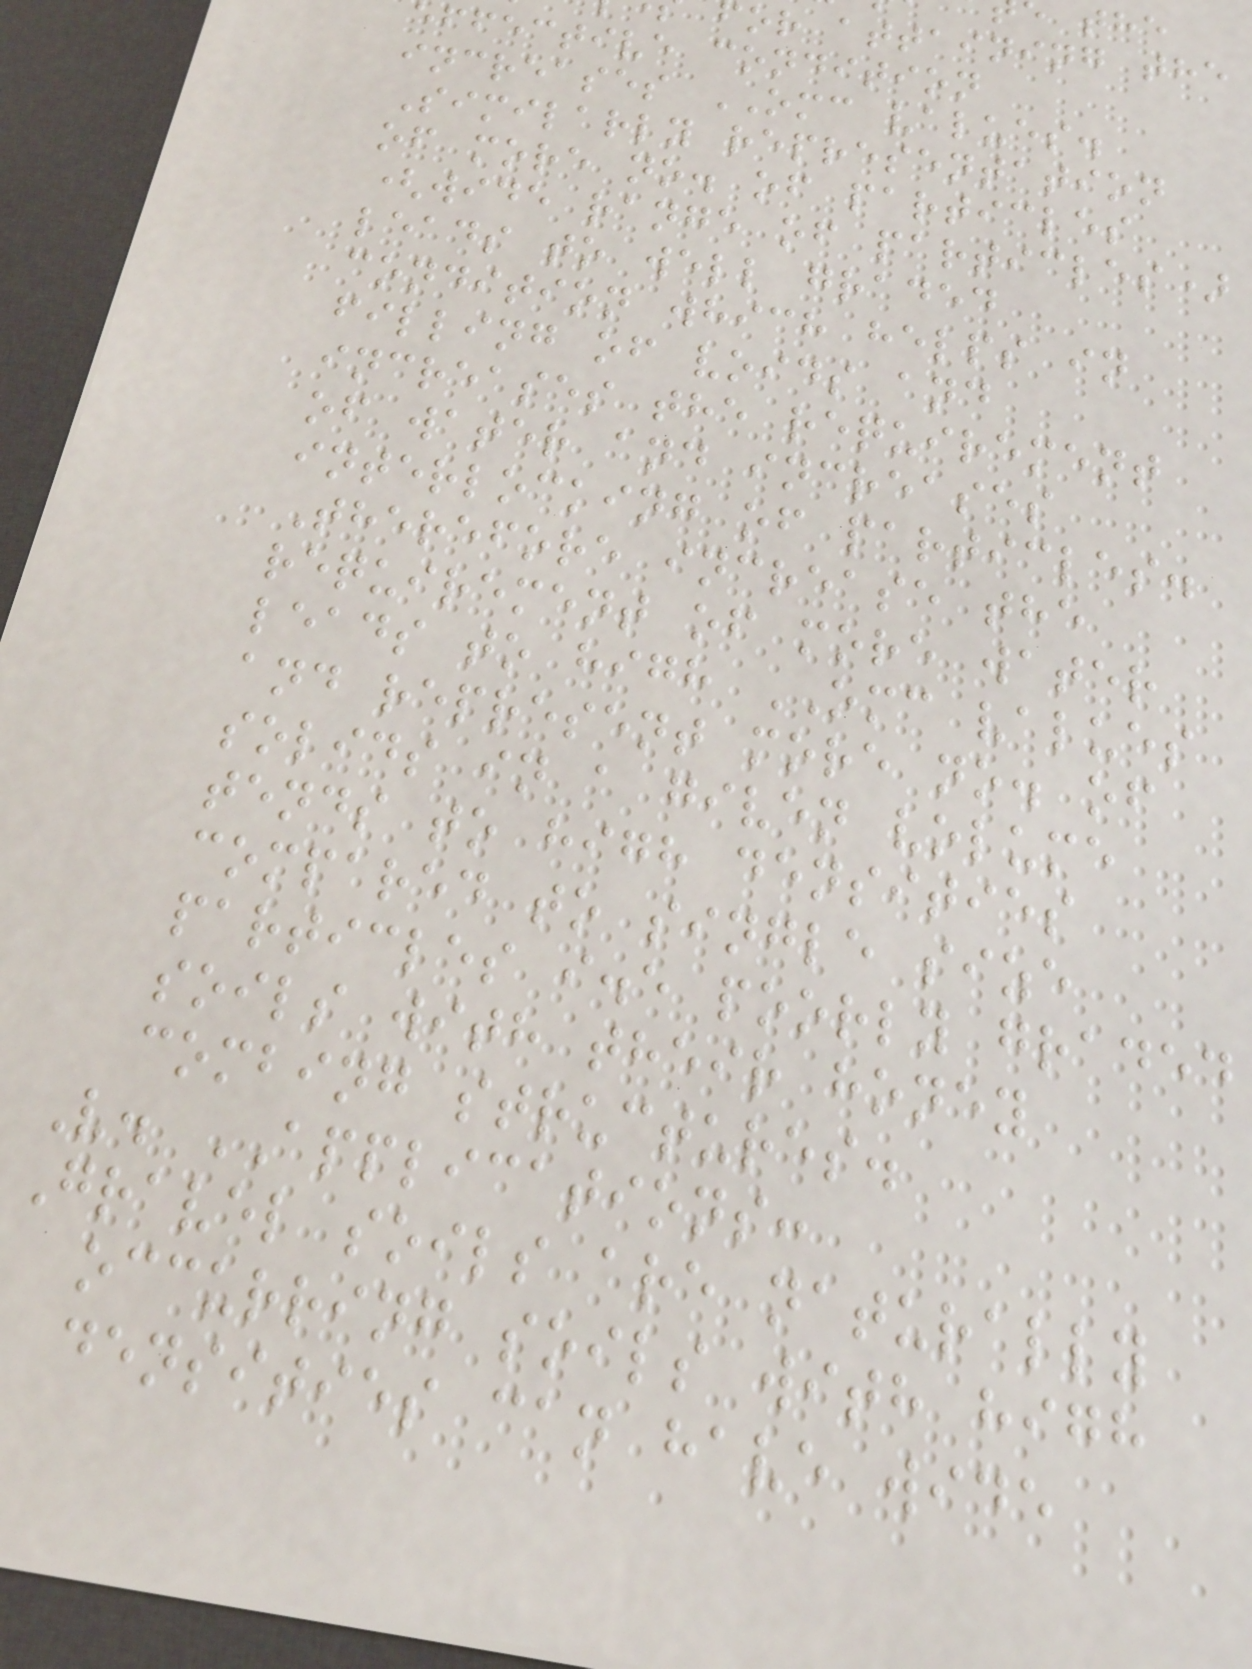for attaining the
effective condition
increases OMC values.
Similarly representation
of more no. of particles
(wide range of particles)
leads to well graded
condition which helps in
filling of voids and
increases the requirement
of water and increases
interlocking of particles.
Therefore increase the
requirement of more water
leads to high OMC values
and represent more no. of
solids in a given volume
tends to high densities
compared to single size
particles i.e poorly graded
soils with their honey
combing structures.
V. APPLICATIONS:
Gravel soils are naturally
occurring soils with high
densities can have wide
